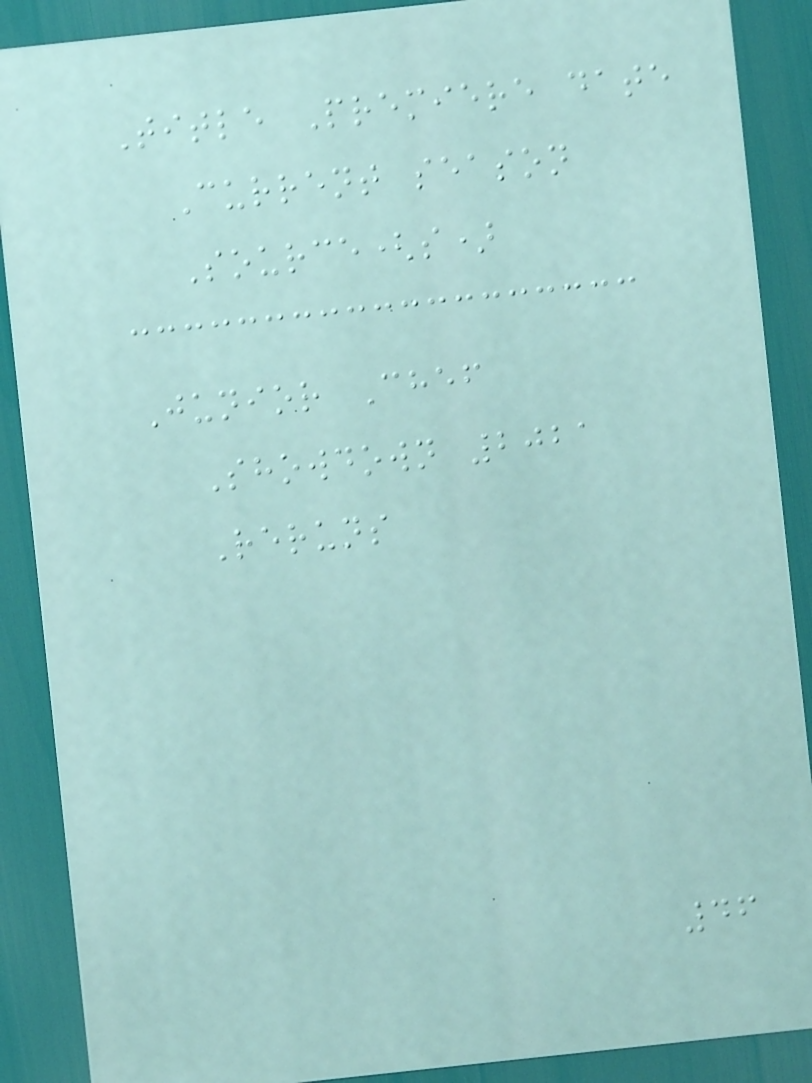Title Premiere date
Current season
Source(s)
Junior Chef
Showdown 2021
Reruns
46
